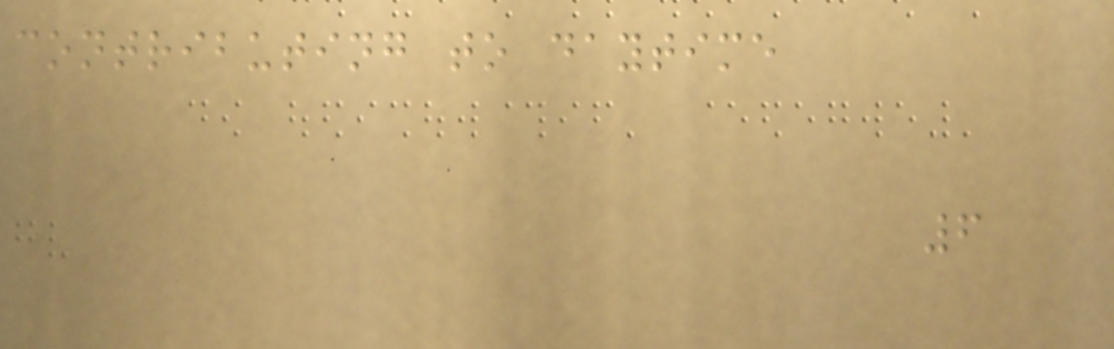contributing to daytime
6
